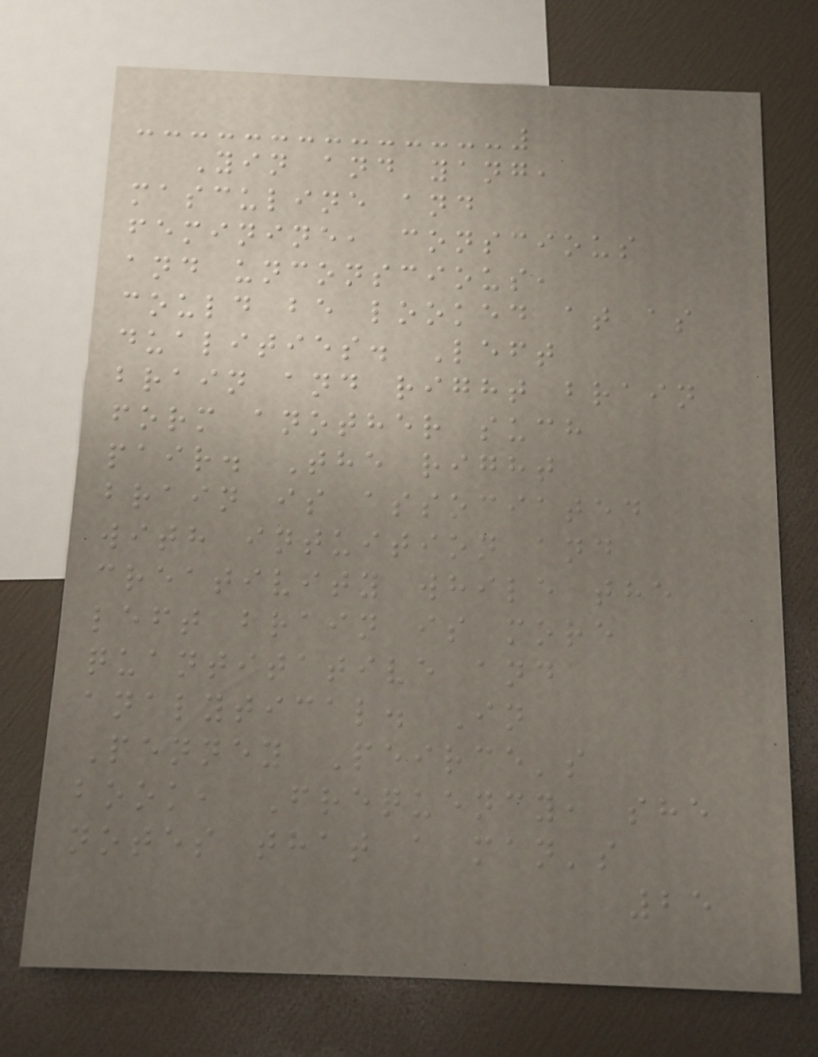Yin and yang,
masculine and
feminine, conscious
and unconscious,
could be looked at as
dualities. Left
brain and right brain
form another such
pair. The right
brain is associated
with intuition and
creativity while the
left brain is more
quantitative and
analytical. In
Penney Peirce's
book, Frequency, she
notes that a man's
25
